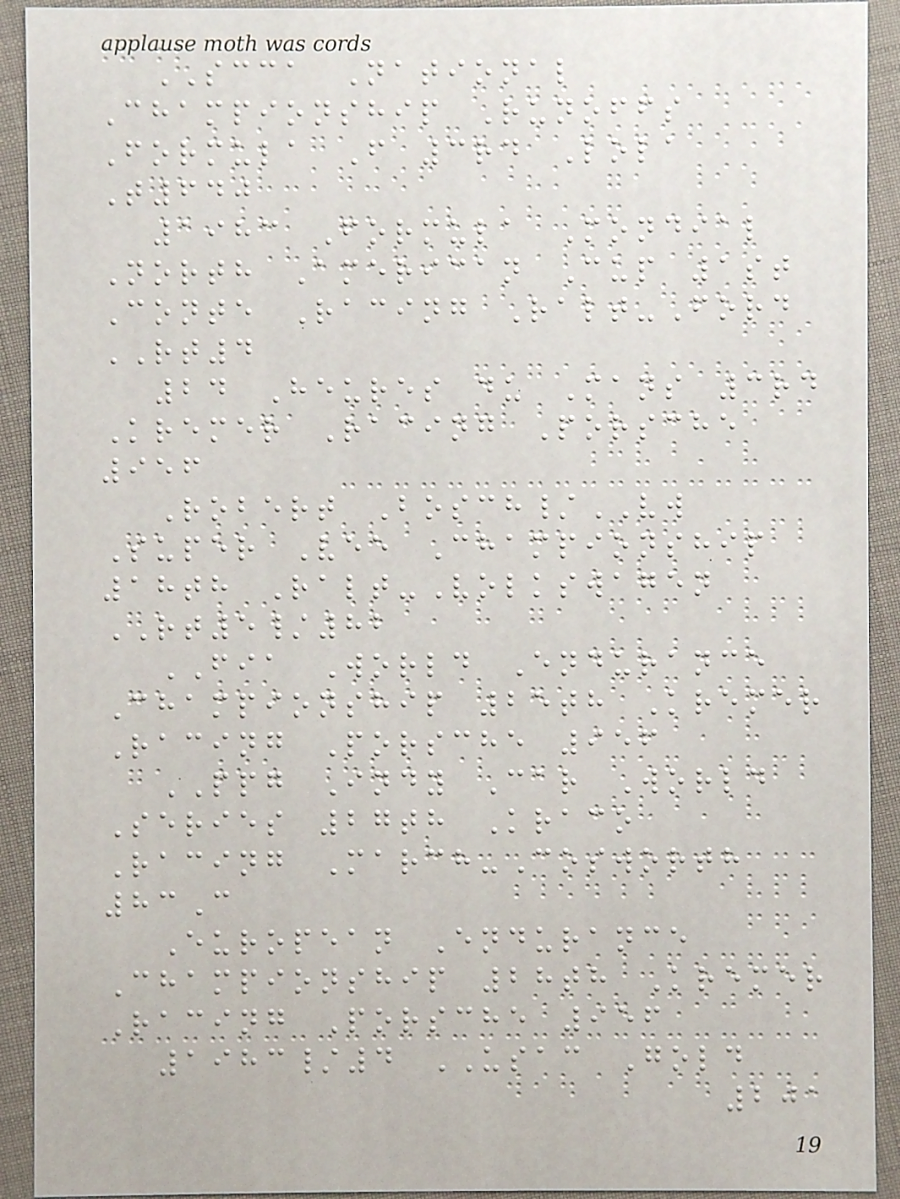SCCA National
Championship Runoffs
Formula F 3rd Lola
T640
1983 Formula Mondial
North American Cup 1st
Conte Racing Ralt-Ford
RT4
24 Heures du Mans 3rd
Kremer Racing Porsche
956
Robert Bosch/VW
Super Vee Championship
18th Ralt-Volkswagen
RT5/82
FIA World Endurance
Championship 25th Kremer
Racing Porsche 956
PPG Indy Car World
Series 27th Kraco
Racing March-Cosworth
83C
European Endurance
Championship 28th Kremer
Racing Porsche 956
1983/4 USAC Gold
201
